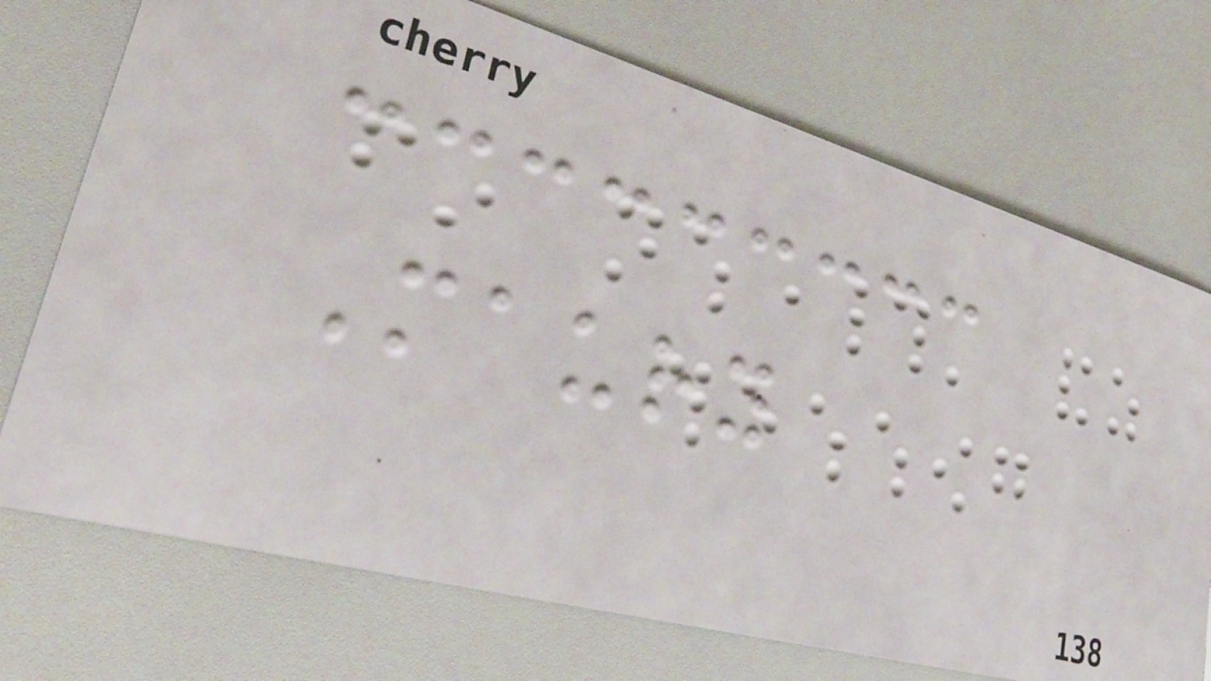Maury
